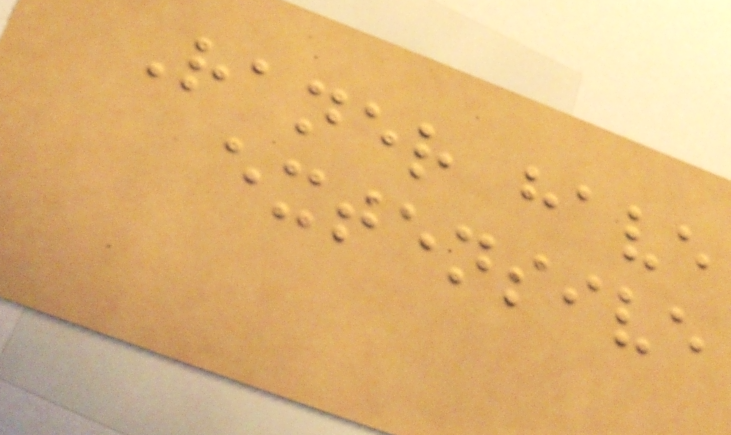Raner have
extensive
